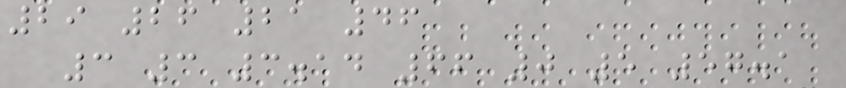29 26 21 46
3 3 3.14 66 0 5 57.1
